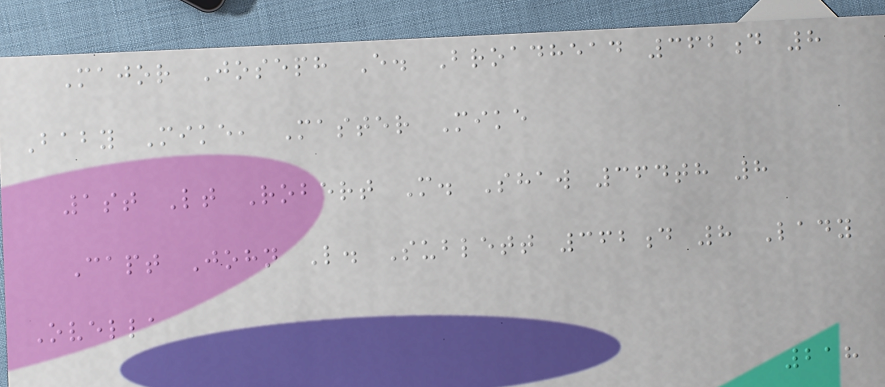Major Joseph E. Broadhead 362d 8
Baby Mike, Master Mike
1st Lt Robert M. Shaw 364th 8
Capt John L. Sublett 362d 8 Lady
Ovella
218
